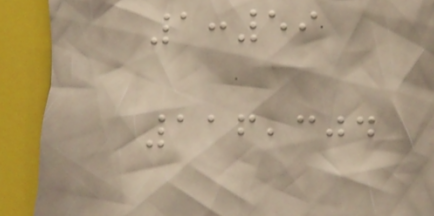1:59
116,304
